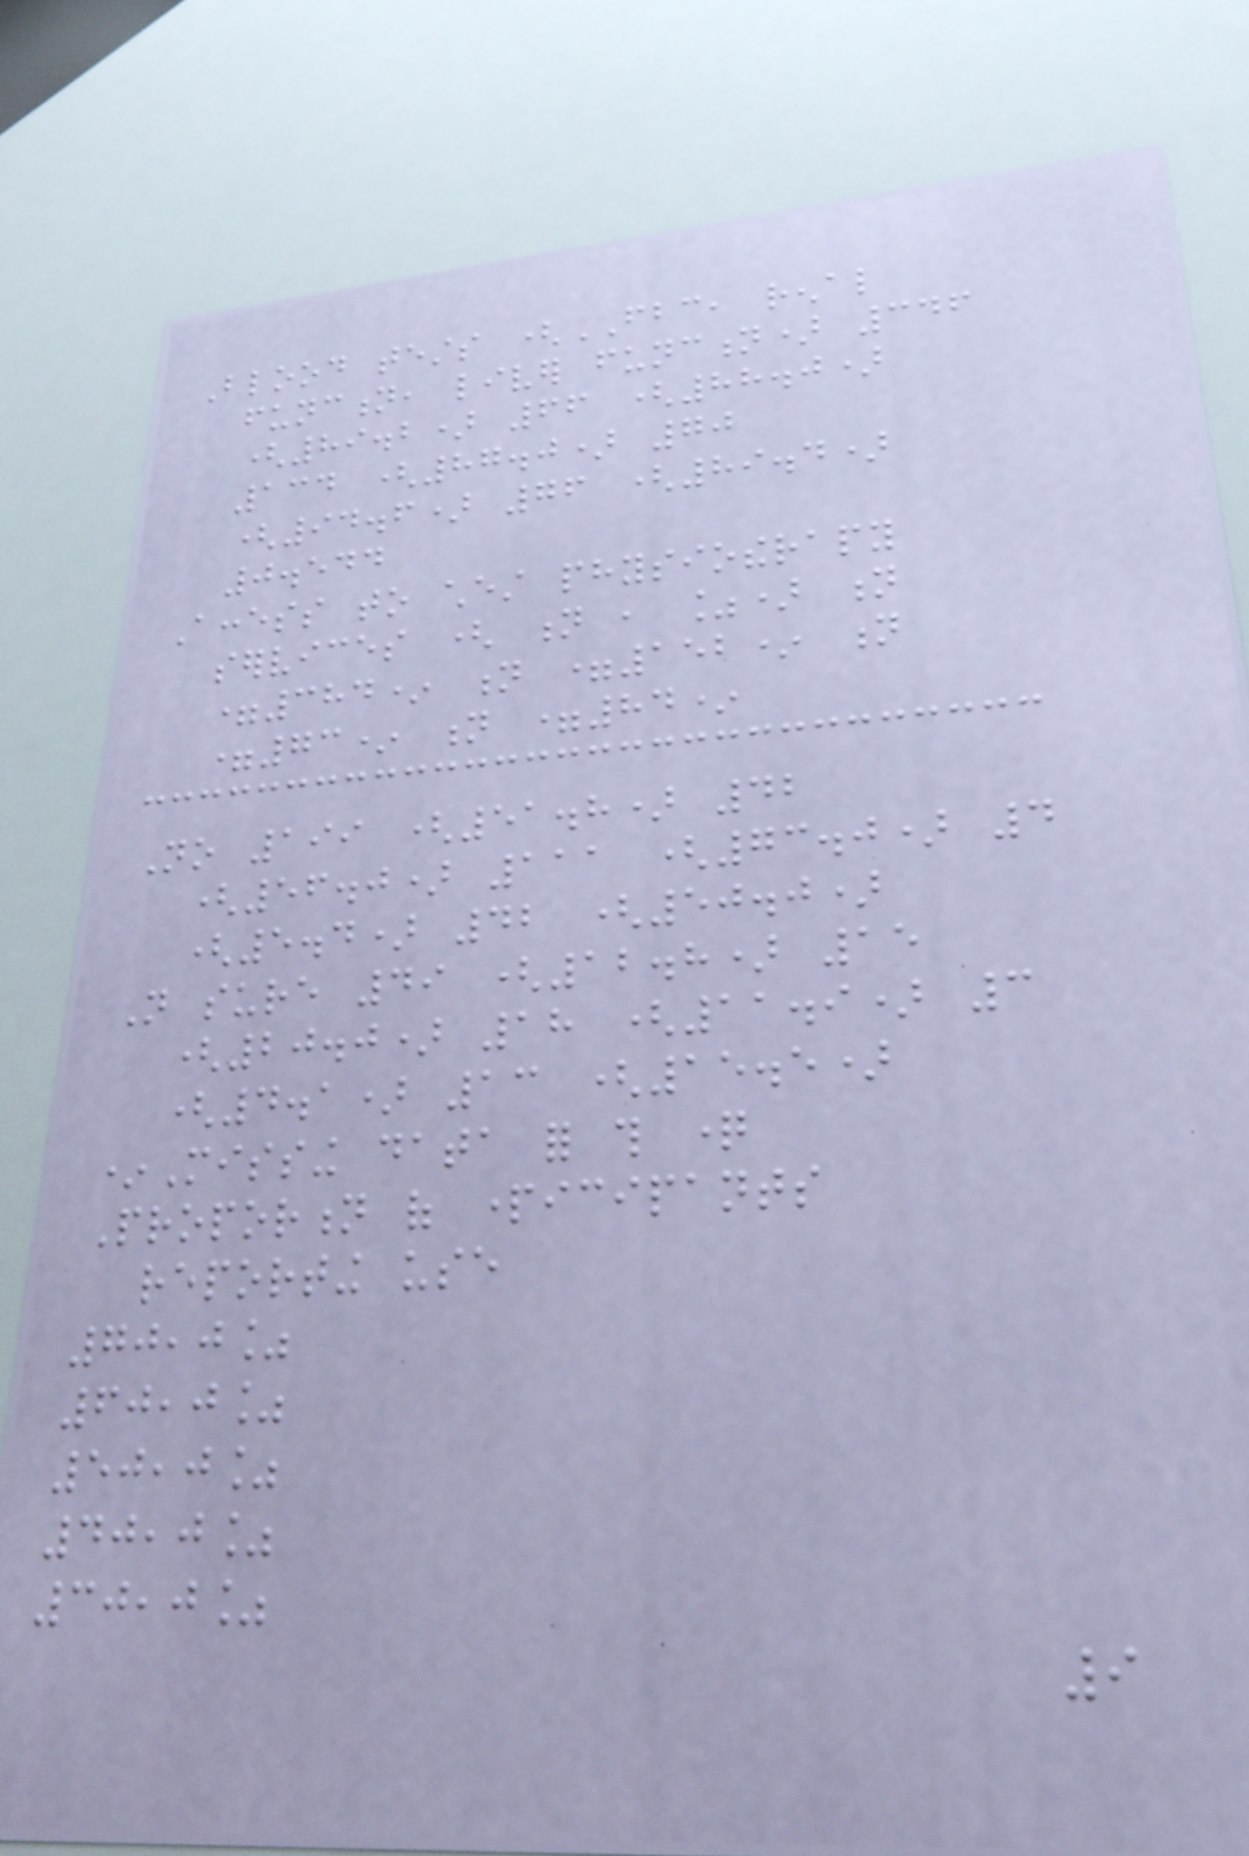Blood tests (FBC, renal
function, liver function) 346
(89.2) 66 (88.0)
134 (87.0) 70
(94.6) 76 (89.4)
0.544
Access to chest physiotherapy
services ( n , %) n
=384* n =152* n
=73* n =84*
No 199 (51.8) 42
(56.0) 111 (73.0) 4
(5.4) 42 (50.0)
Not sure 49 (12.8) 15
(20.0) 18 (11.9) 3
(4.1) 13 (15.5)
*Missing data for this question
Proportion of participants
reporting use
70,0%
60,0%
50,0%
40,0%
30,0%
9
